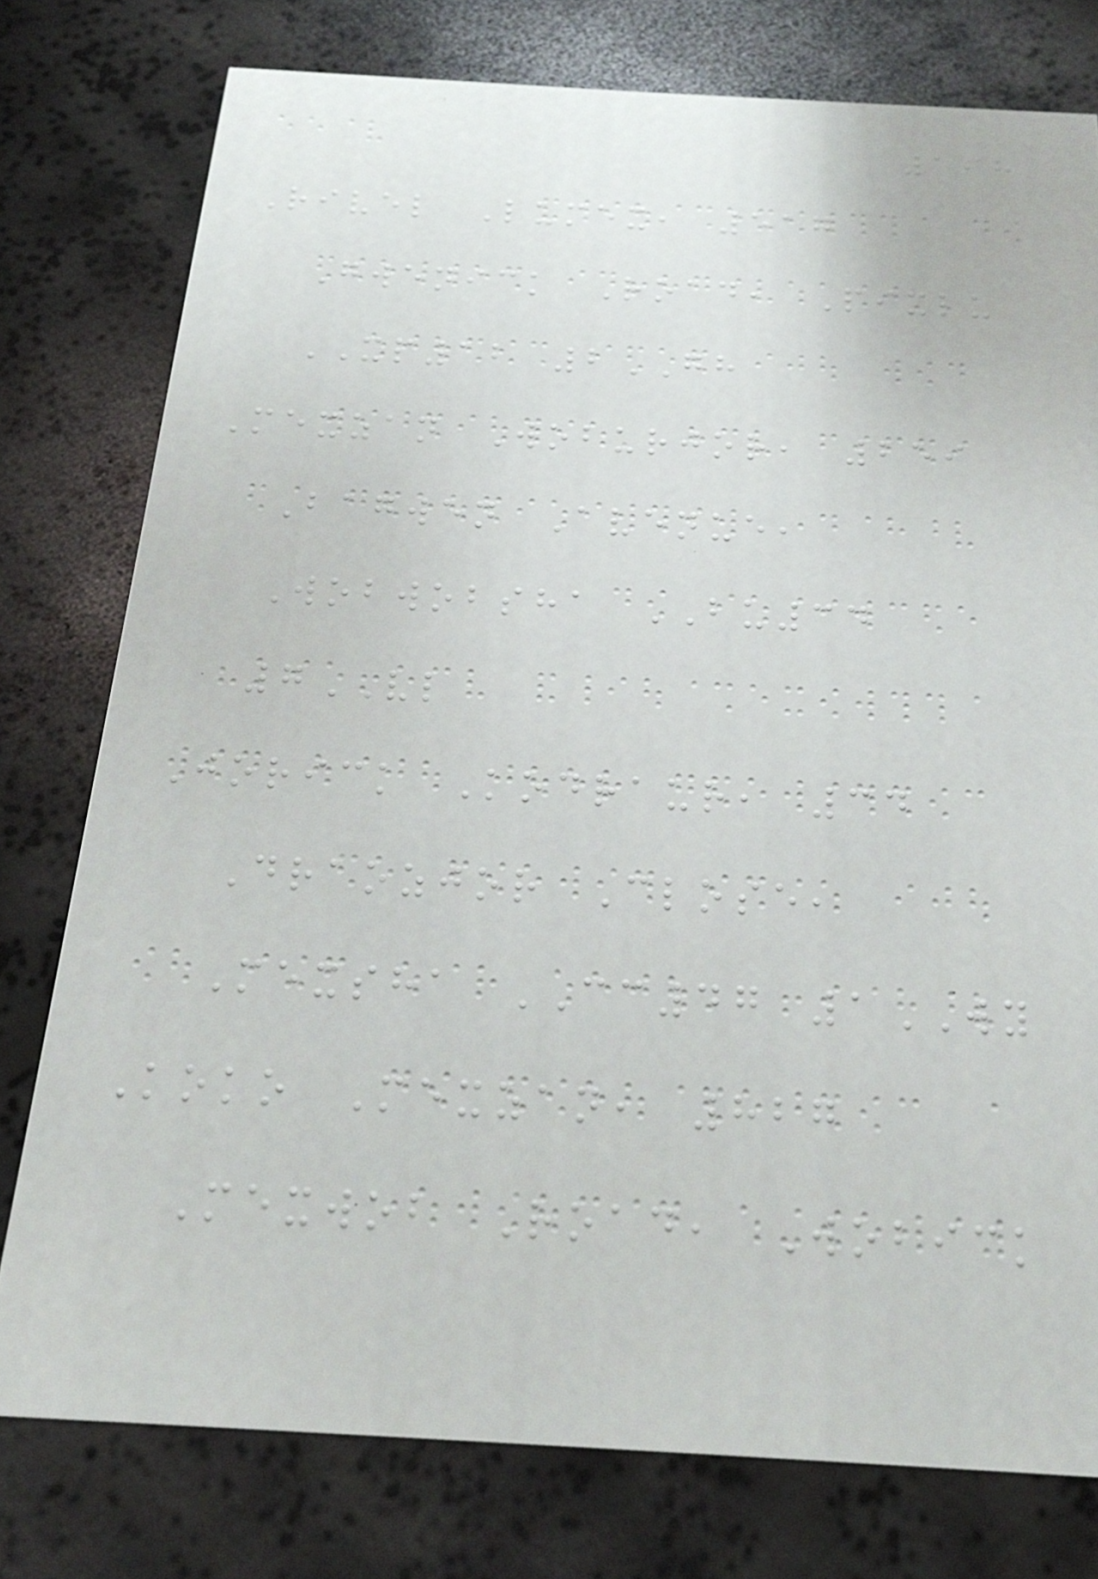198
Rivel Lumex, 517
Gwenick Road, Pixlu
XP12 2GH
Mexzan Woburjor, 259
Bagwen Avenue,
Wobwobsha BU34
7VL
Jorick Kodraur, 34
Draozjor Close,
Mexsha CC47 1WY
Koko Mexzan, 827
Mexwob Road, Wobick
